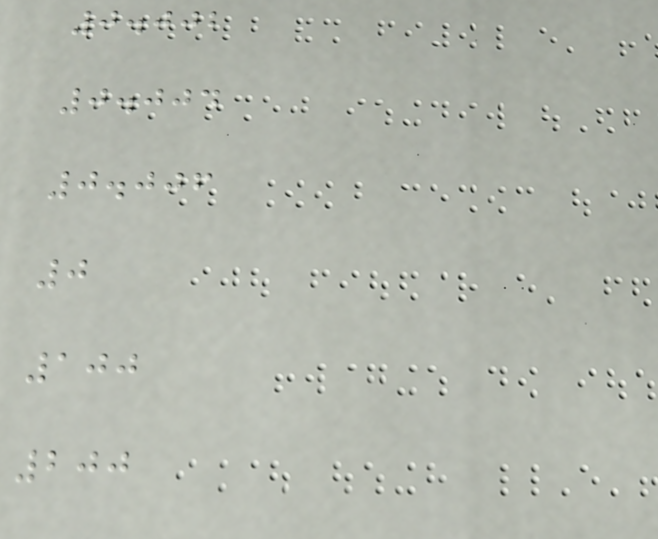0.002
0.004
0.006
0
100
200
